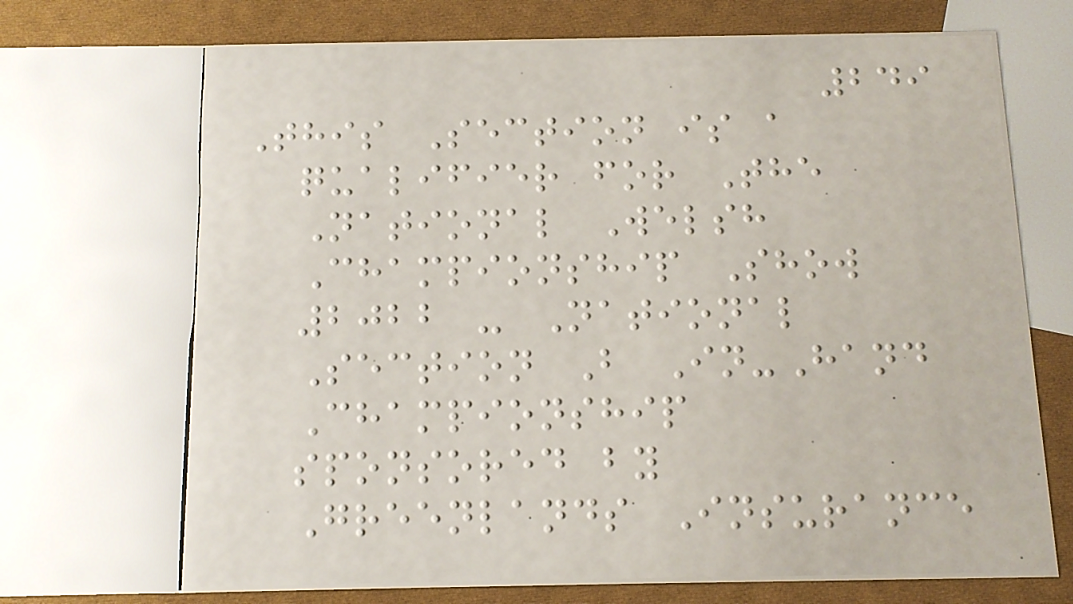249
This Section is a
qualifier for The
National Welsh
Championship Show
2022 - National
Section B In-Hand
Championship
sponsored by
Greenlands Insurance
